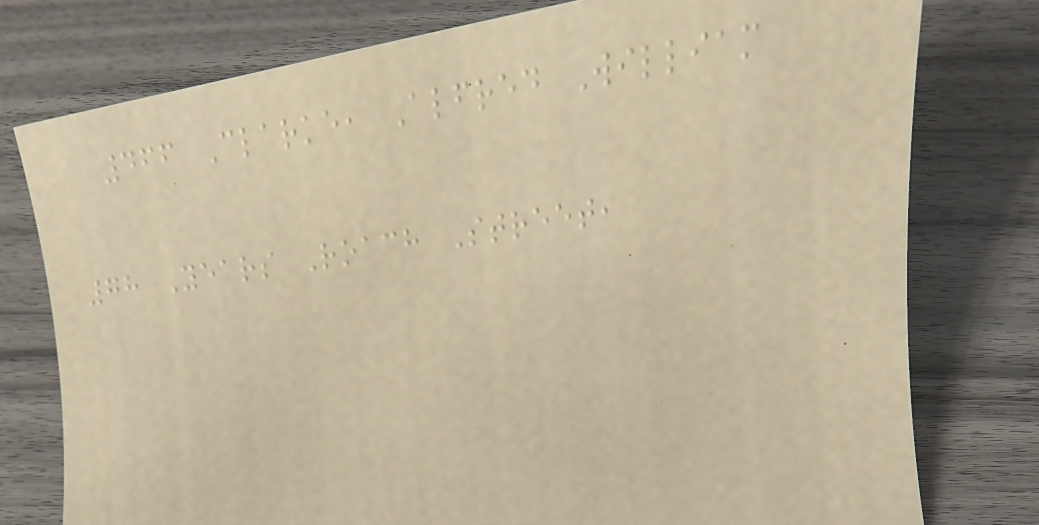466 Clarke, Alfred William
78 Years Roach Street,
